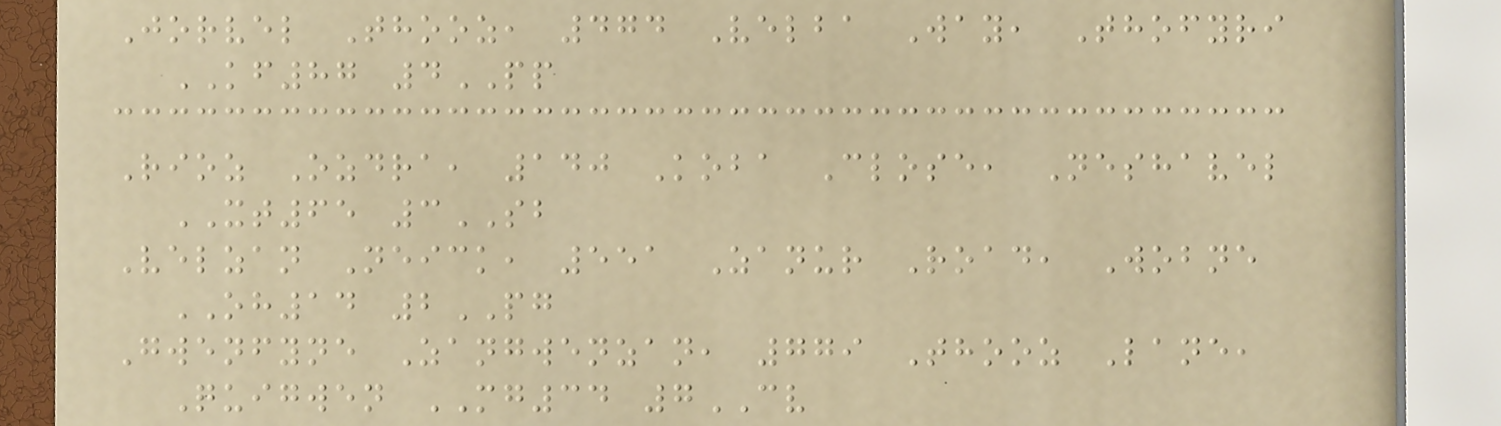Jorvel Thooz, 474 Velba Way, Thofyri
KF87 4PP
Rioz Ozdra, 140 Koba Close, Neshavel
XT65 3SB
Velzan Neick, 551 Zanur Road, Wobne
OH14 2PG
Gwenfyne Zangwenzan, 779 Thooz Lane,
Quigwen MG34 7CV
